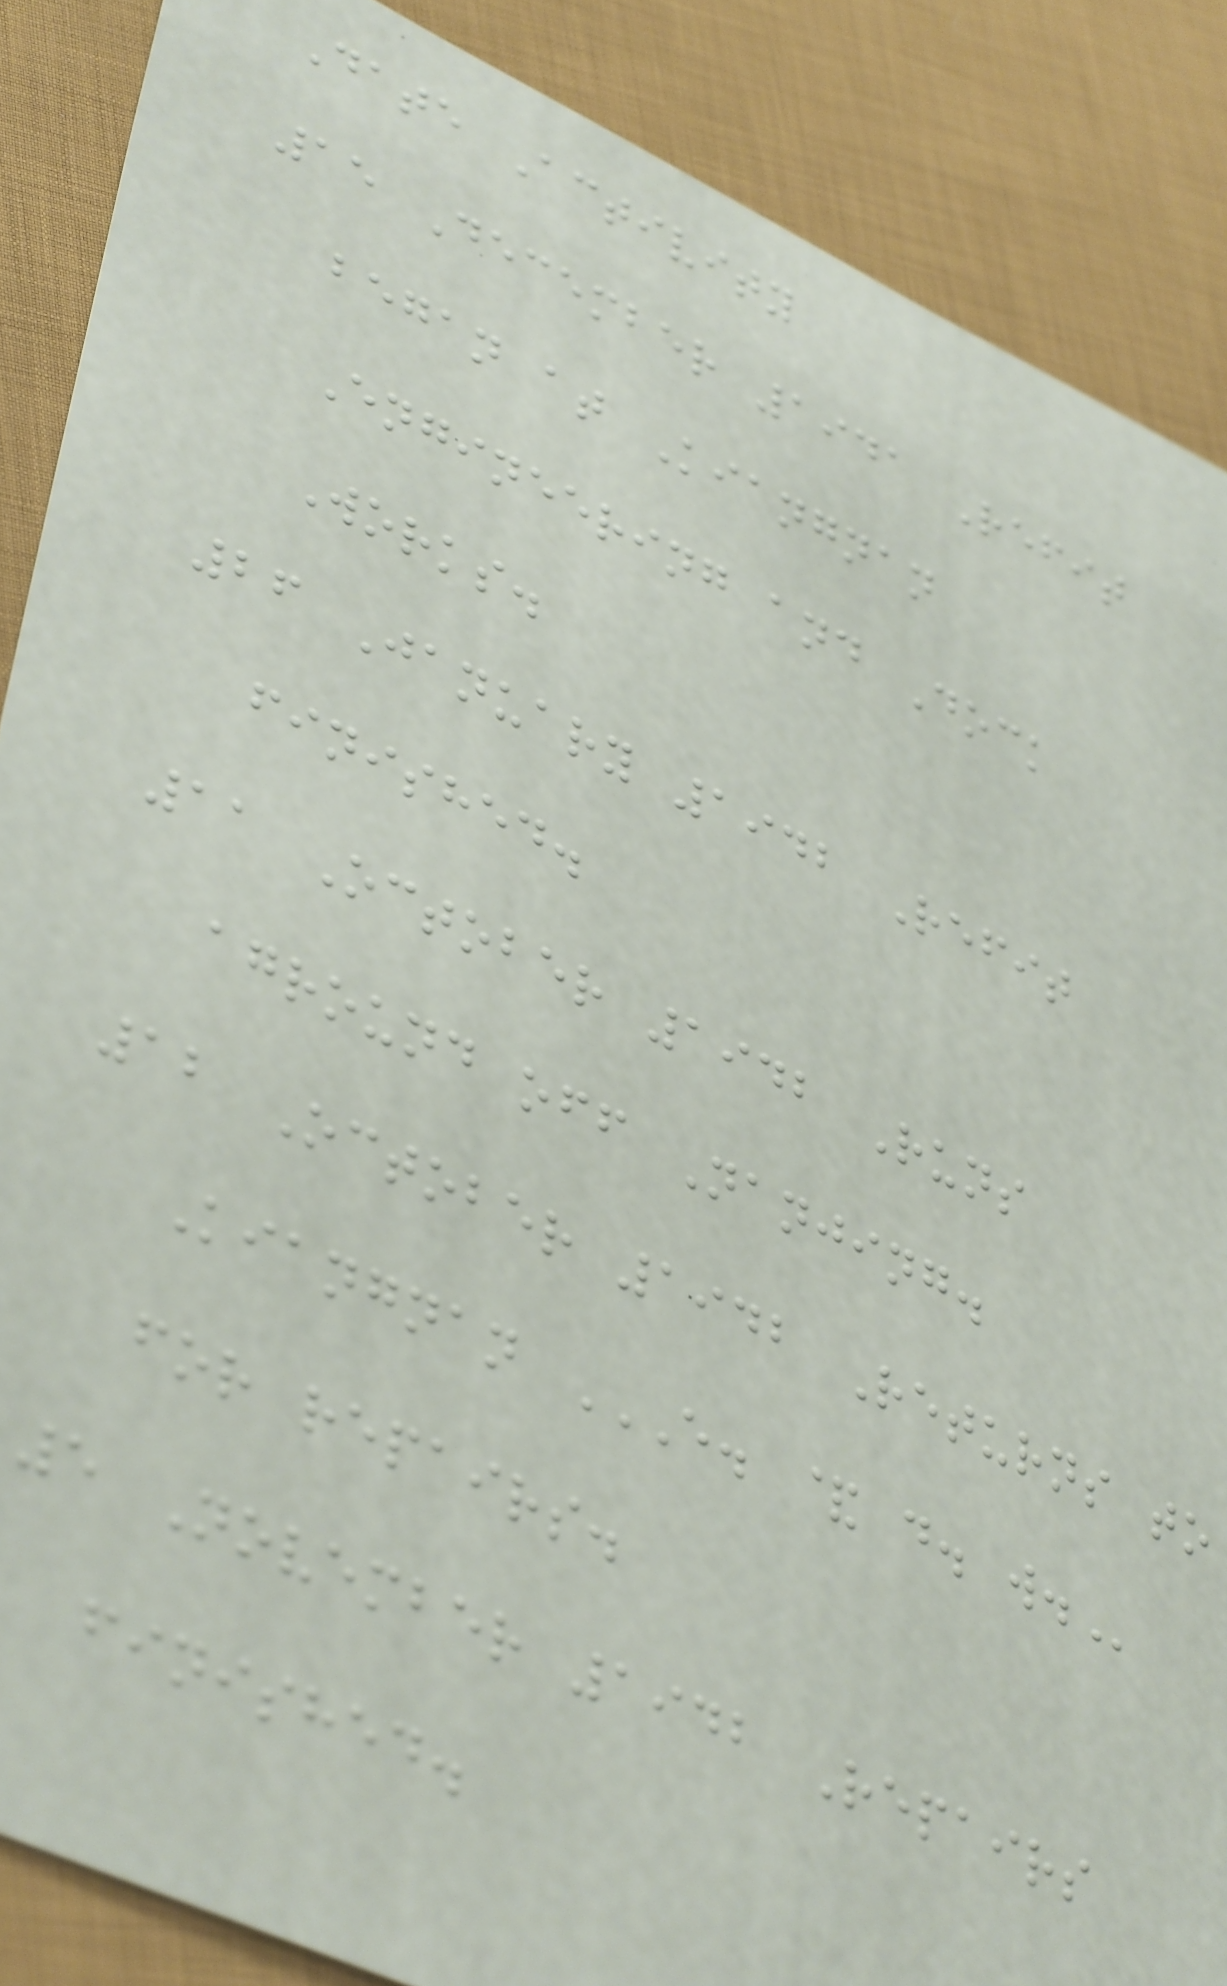Date Activity
15 December 1941 Refit
began at Kiangnan
Engineering and Dock
Works.
26 January 1942 Refit
finished.
11 October 1942 Runs
aground off Nanjing.
12 October 1942 Returns to
Kiangnan E. & D. W.
for repairs.
5 November 1942 Repairs
finished.
